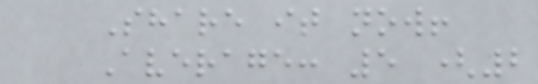Share it now!
Average: 5 (2
